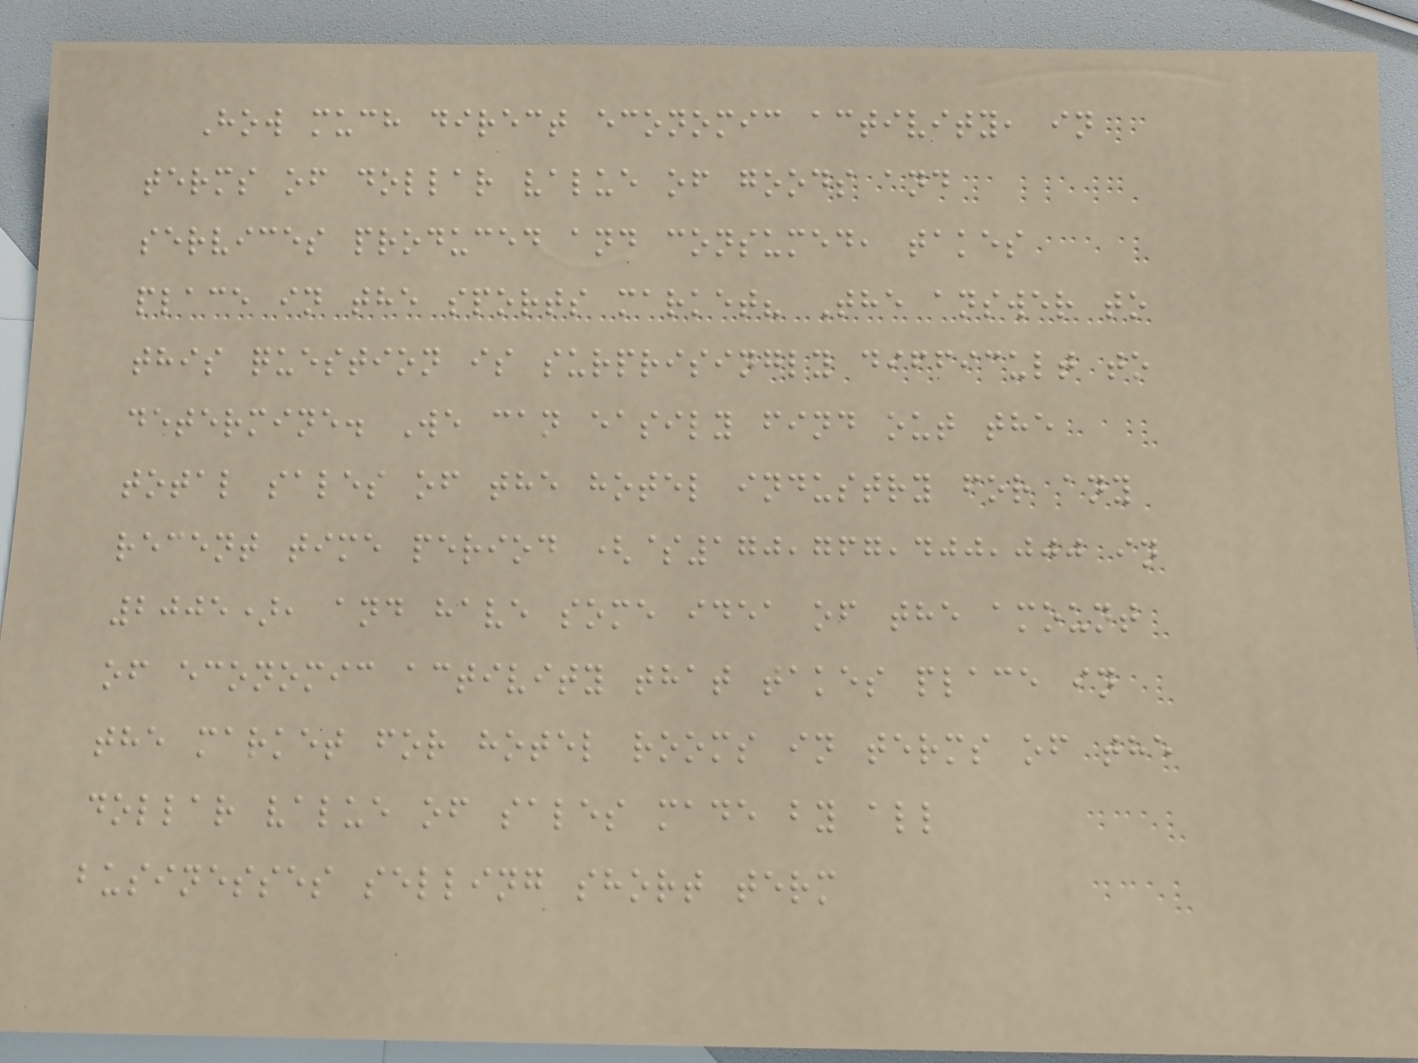How much direct economic activity, in
terms of dollar value of goods and
services produced and consumed, takes
place in the sports market? The answer to
this question is surprisingly difficult to
determine. We can easily find out the
total sales of the hotel industry for any
recent time period ($170,767,400,000 in
2005), and have some idea of the amount
of economic activity that takes place in
the market for hotel rooms in terms of the
dollar value of sales made by all
businesses selling short term
